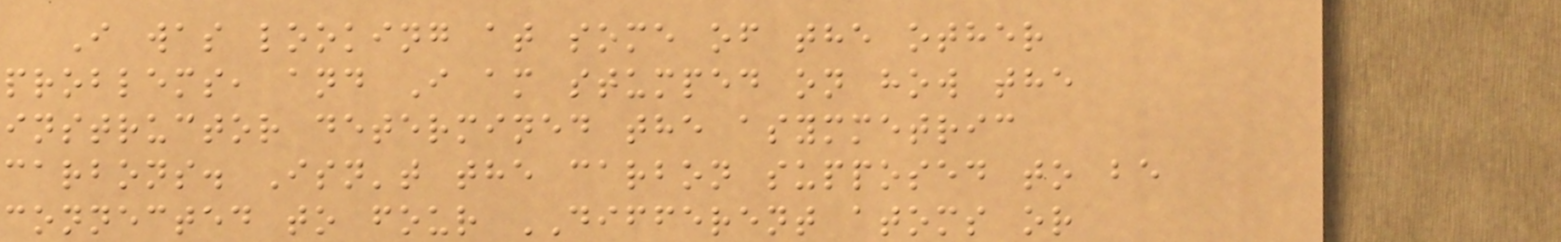I was looking at some of the other
problems, and I am stumped on how the
instructor determined the asymmetric
carbons. Isn't the carbon supposed to be
connected to four DIFFERENT atoms or
